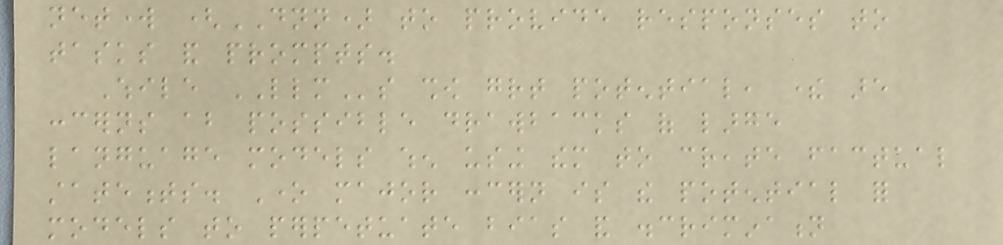network (DNN) to provide responses to
tasks and prompts.
While LLMs show great potential, there are
concerns about possible drawbacks of large
language models when using them to create factual
statements. One major concern is the potential for
models to perpetuate bias and discrimination
